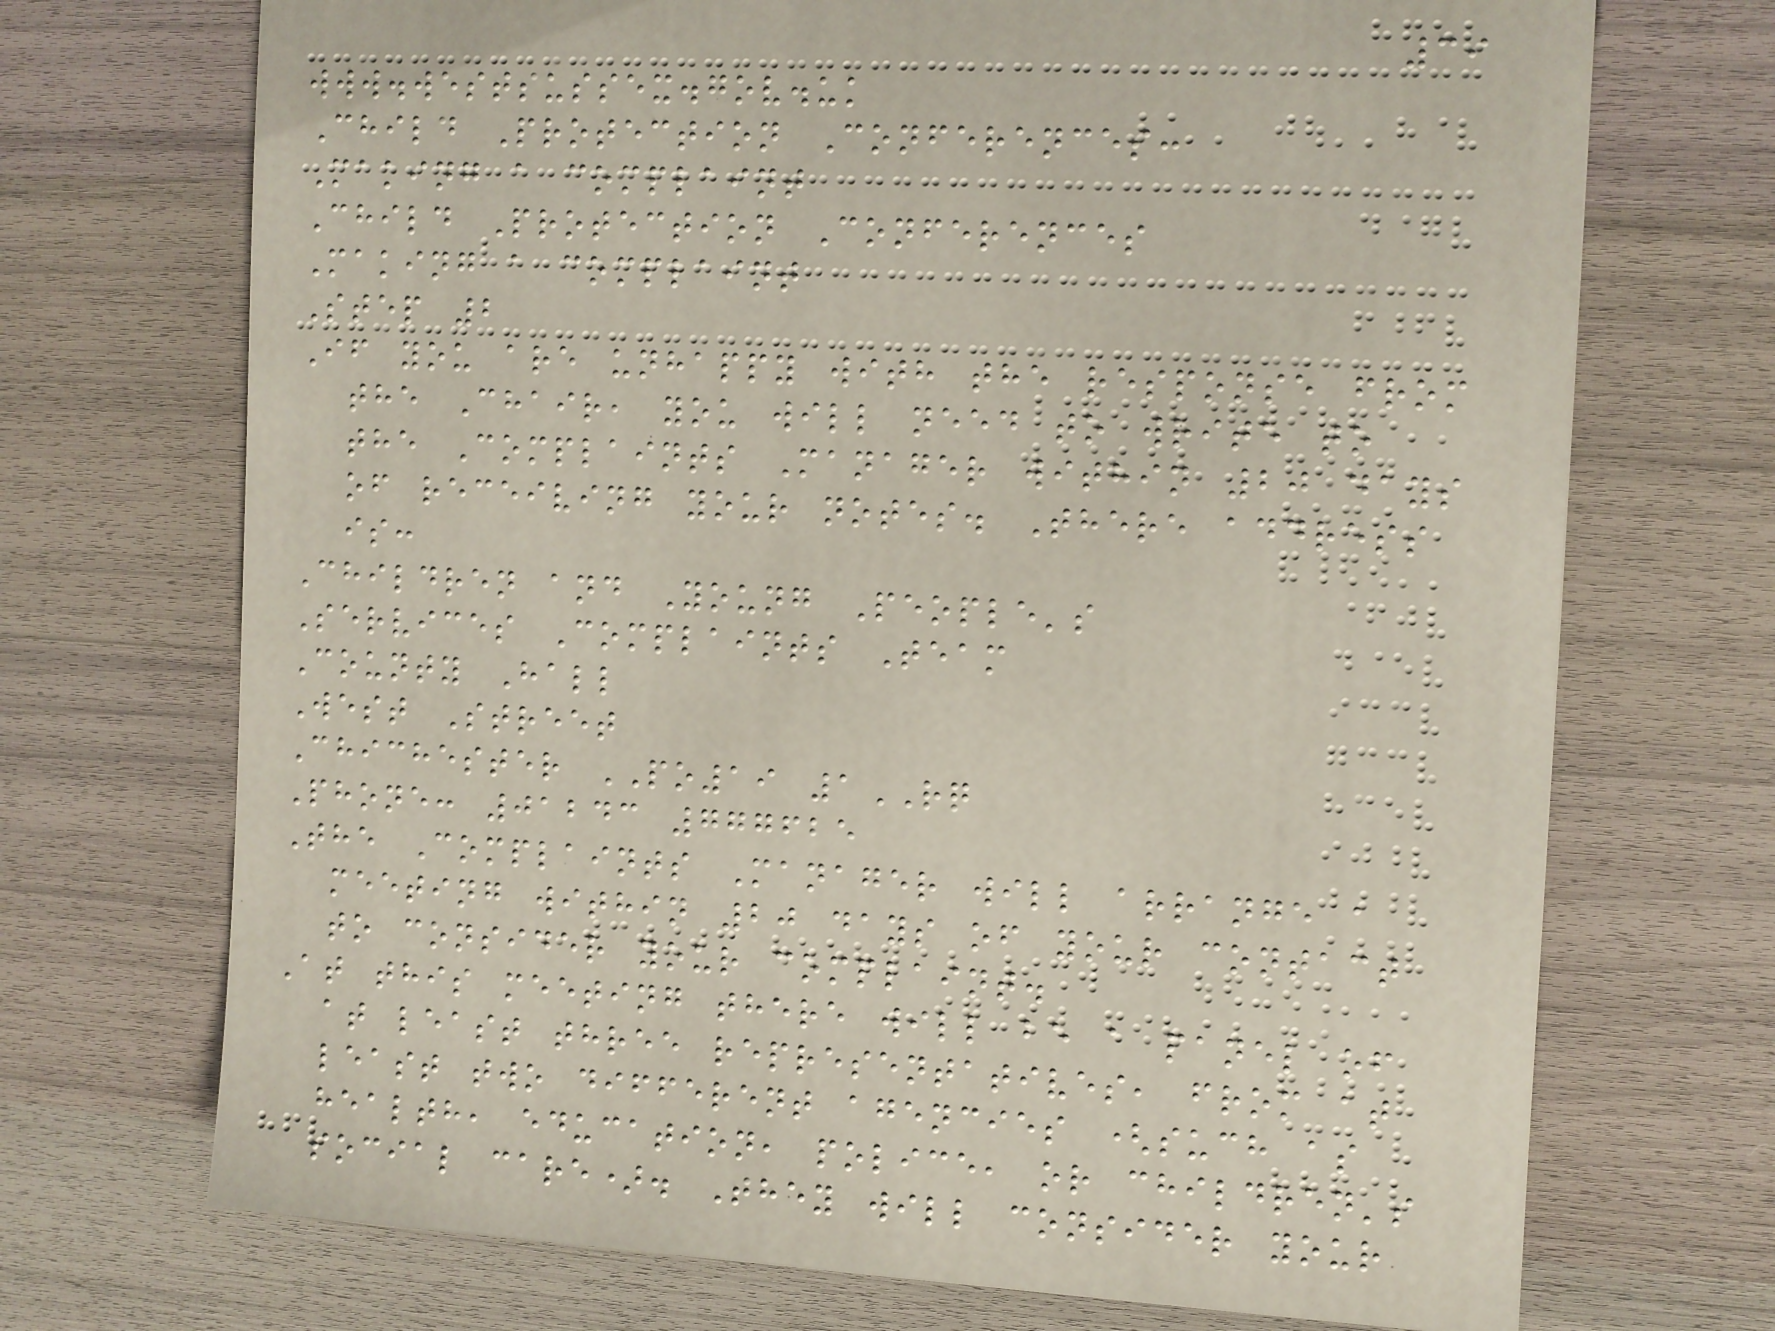39
www.westsussex.gov.uk
Child Protection Conferences:
Making a complaint
Child Protection Conferences
Making a complaint
Step 2
If you are unhappy with the response from
the Chair, you will need to write to
the Complaints Manager within 20 days
of receiving your notes. There address
is:
Children and Young People's
Services Complaints Team
County Hall
West Street
Chichester PO19 1RQ
Phone: 01243 777625
The Complaints Manager will arrange a
meeting within 20 days of your contact
to consider your complaint.
At this meeting there will be a panel of
at least three representatives, from at
least two different agencies (such as
health, education, police, or children's
social care). They will consider your
